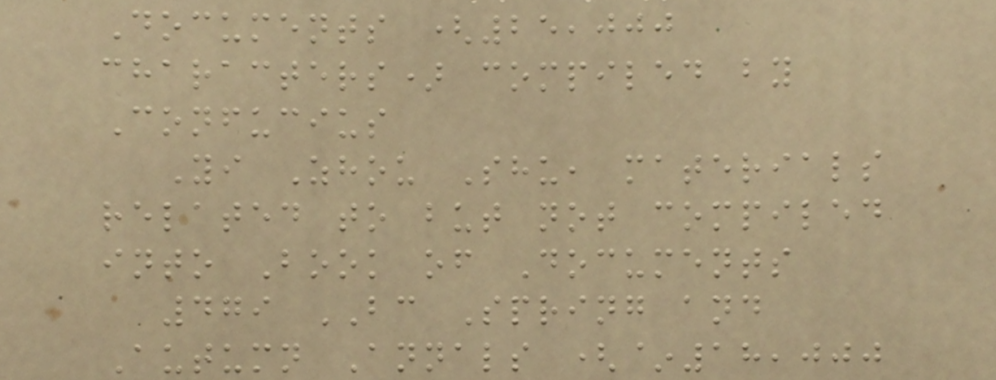Documents (25,000
characters) compiled by
Confucius
Yi Zhou Shu, materials
related to but not compiled
into Book of Documents
479 BC Spring and
Autumn Annals (~18,000
